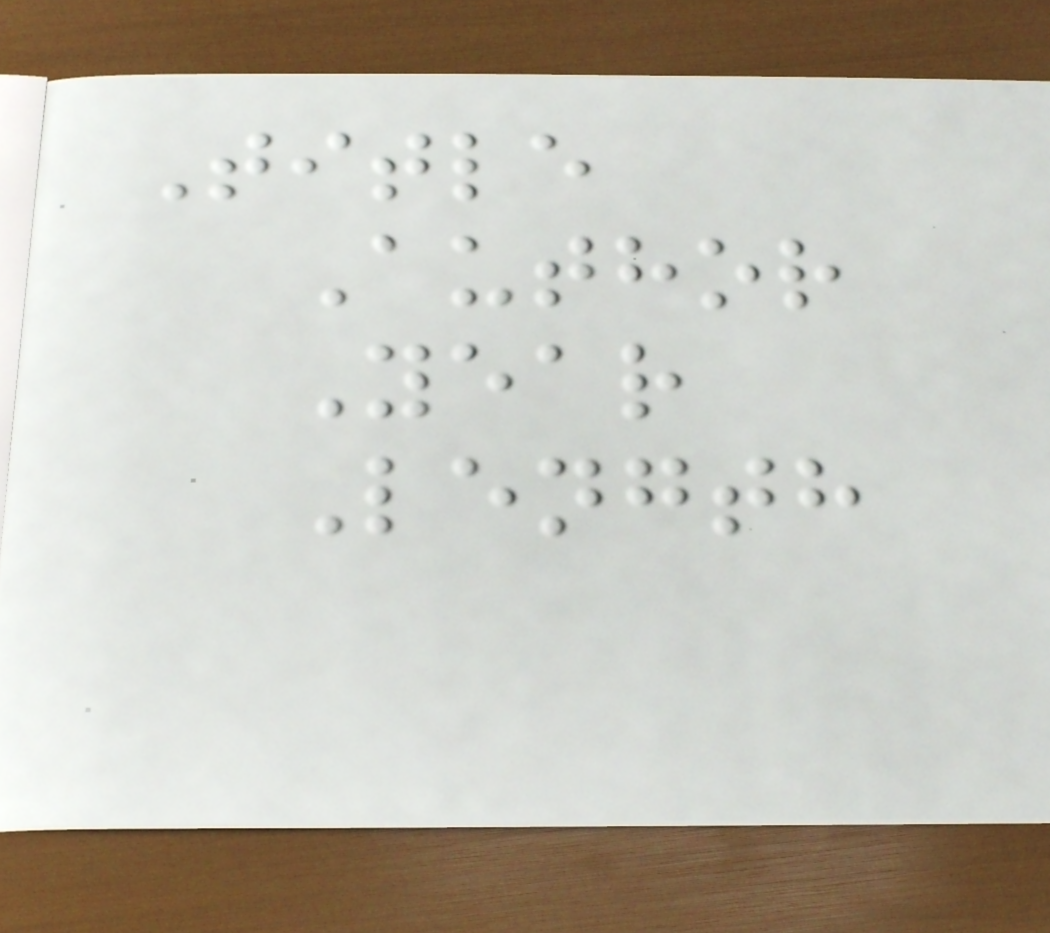Title
Author
Year
Length
